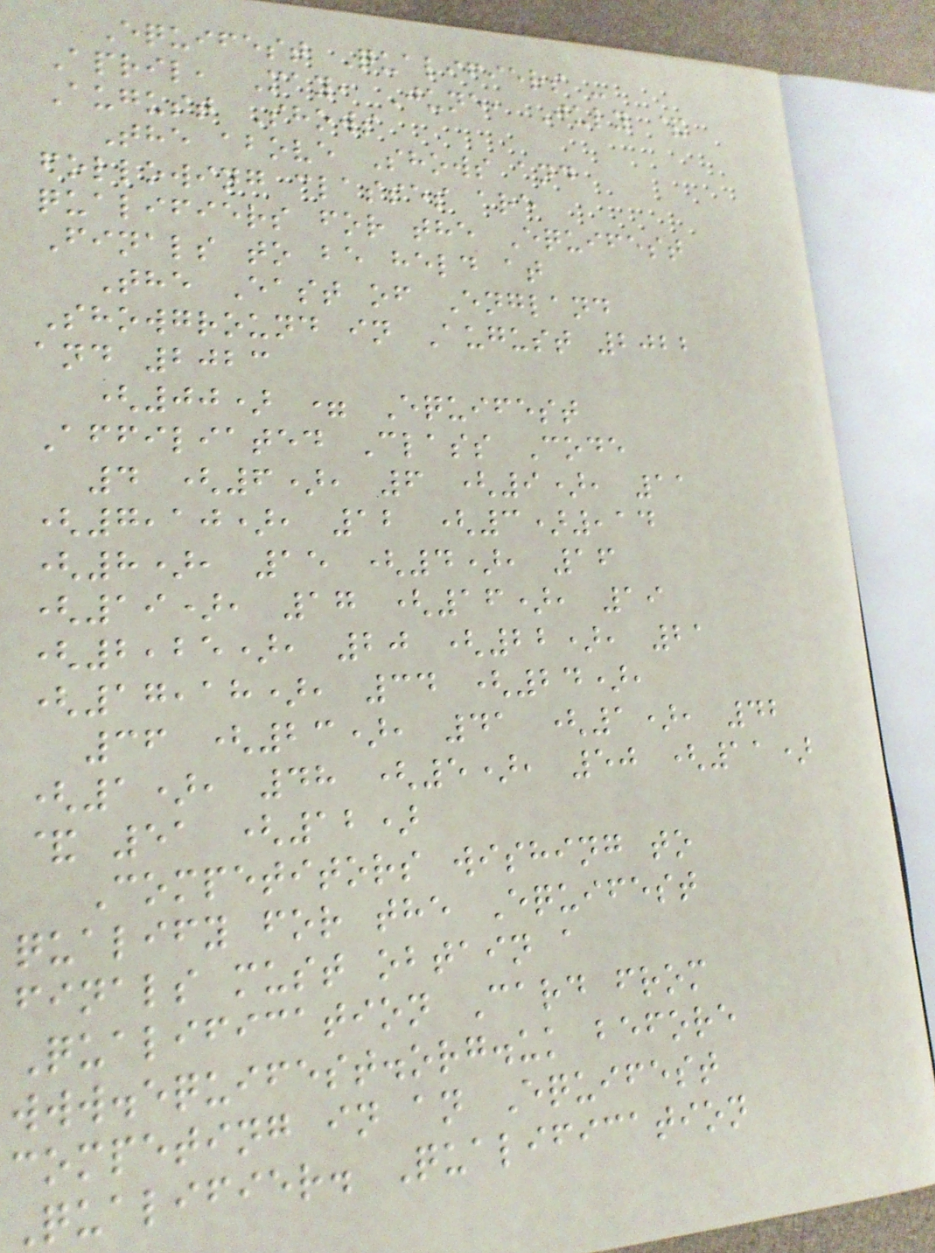Equifest Qualifiers -
April, May, June, July &
August Shows
The above Shows and
following classes are
qualifiers for the Equifest
Finals to be held at
The East of England
Showground in August 2022
and 2023
(00) = Equifest
Affiliated Class Code
4 (6), 6 (9), 11
(7,10), 12 (3),14
(8), 15 (4), 16
(19), 17 (16), 19
(2,25), 20 (22), 21
(17,18), 34 (24),
36 (23), 41 (1), 42
(1), 48 (5), 50 (11)
& 51 (12)
Competitors wishing to
qualify for the Equifest
finals must obtain a
Qualification Card from
www.equifest.org.uk before
competing in an Equifest
Qualifier. Qualification
